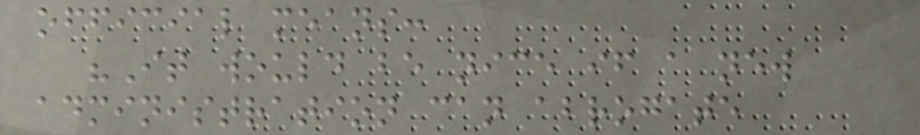official means:
"It would be nice if a new
administration can abrogate
